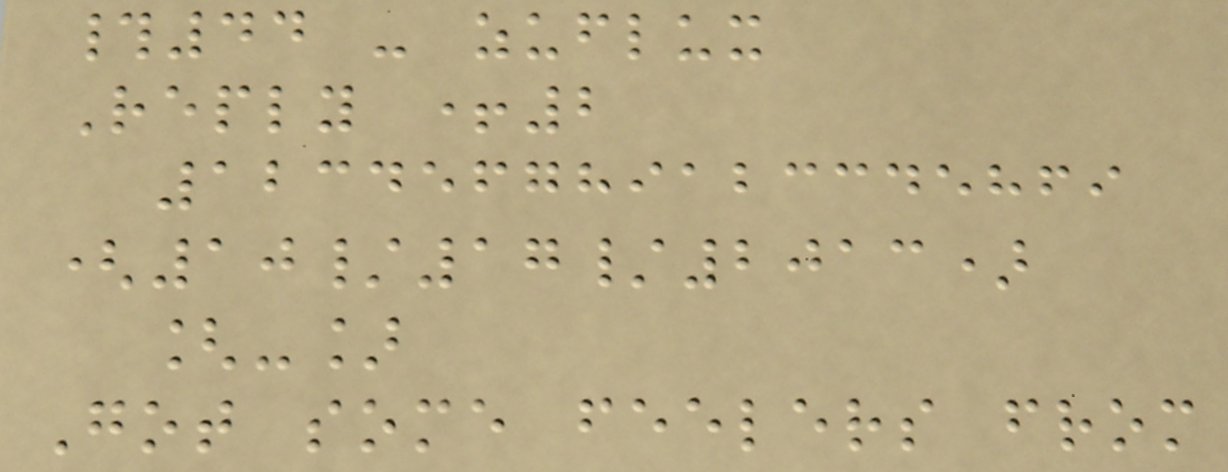#44 - zuflux
Reply +2
123456789123345869
(10/17/2013)
[-]
Got some feelers from
